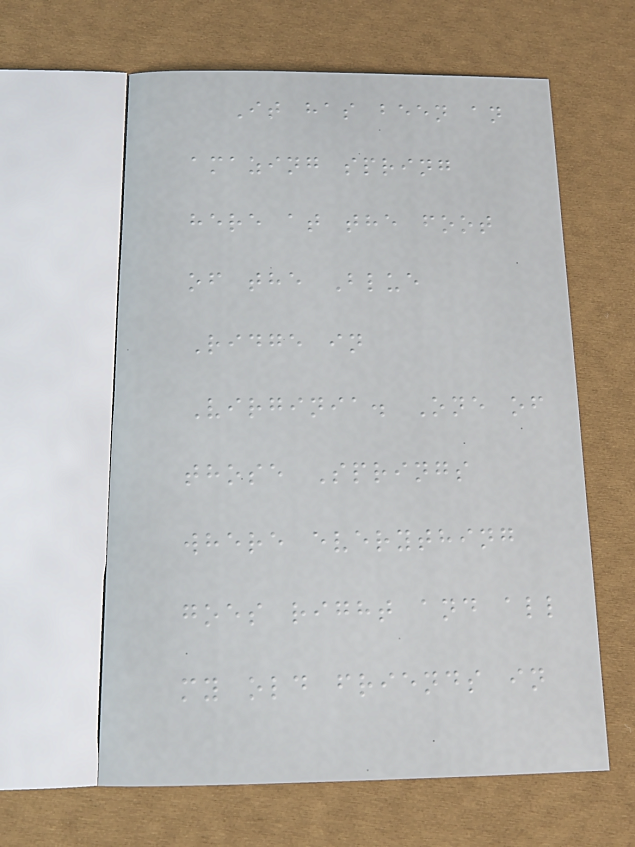It has been an
amazing spring
here at the foot
of the Blue
Ridge in
Virginia. One of
those Springs
where everything
goes right and all
my old friends in
